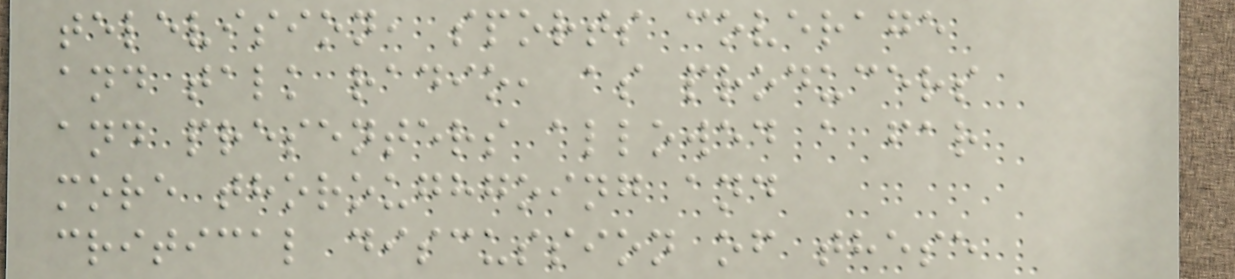television, sports coverage
and talk radio, as producers
and presenters allowed a far
more thoroughgoing and
critical discussion of these
